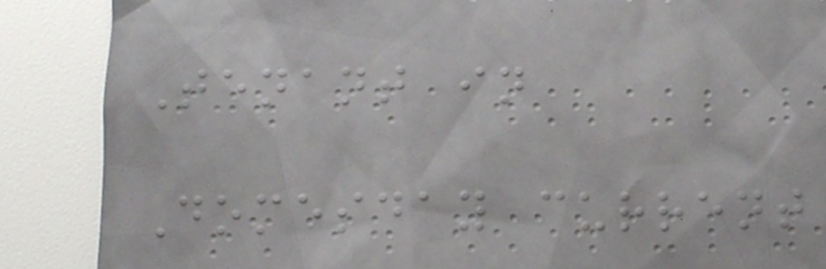Tenant in
Domesday current
